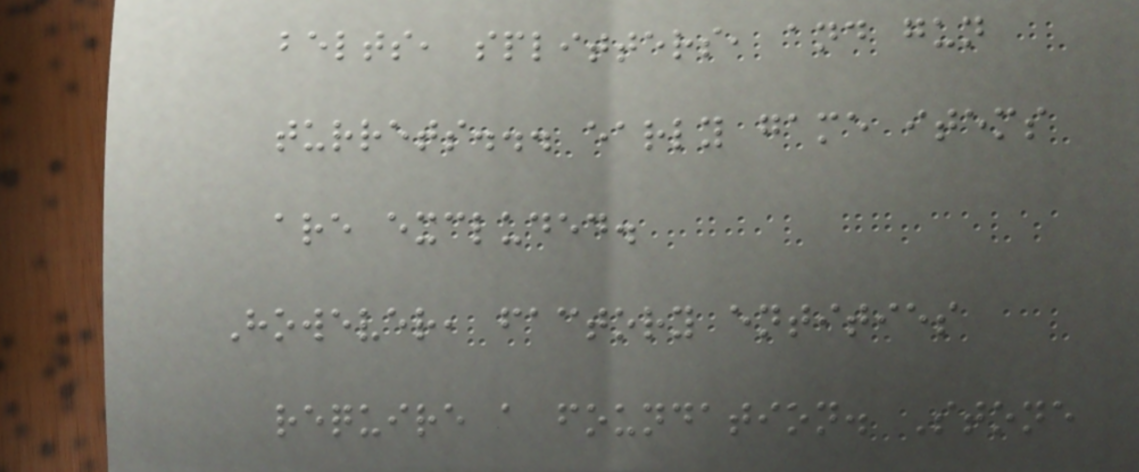belts, splitters, and gun
turrets... early game items
are excluded.
However, factory entities
require a foundation. Stone
